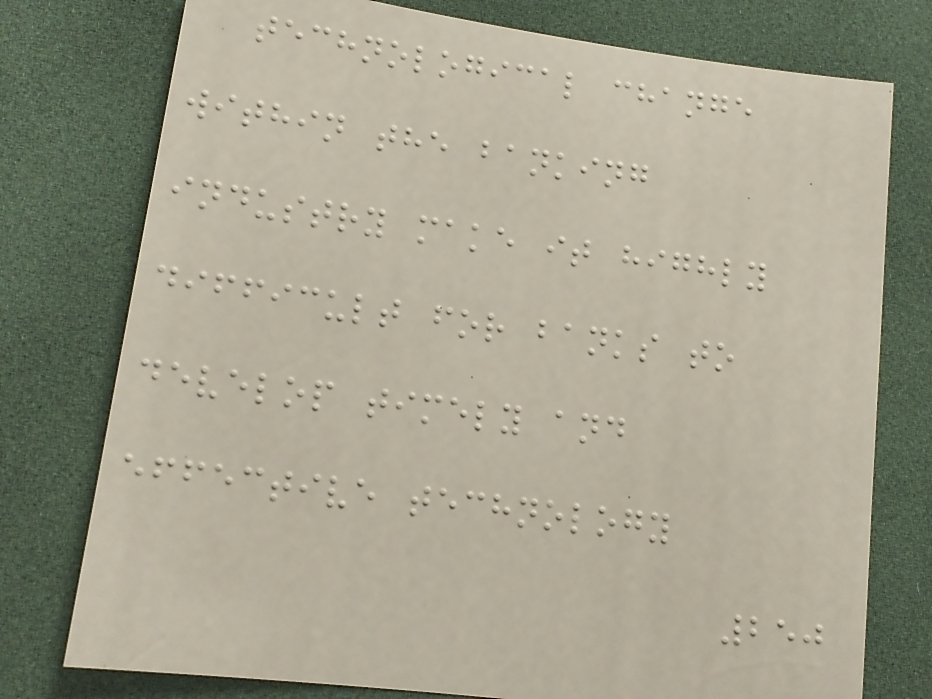technological change
within the banking
industry make it highly
difficult for banks to
develop timely and
effective technology
250
